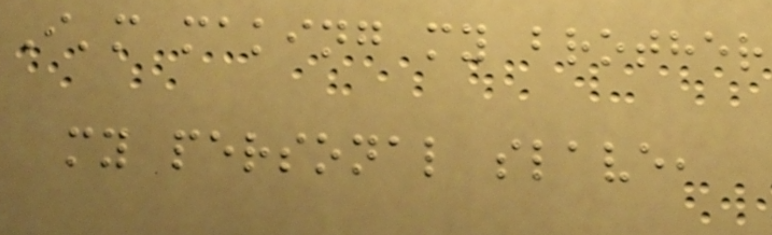I'm making my brother
my personal slave,
